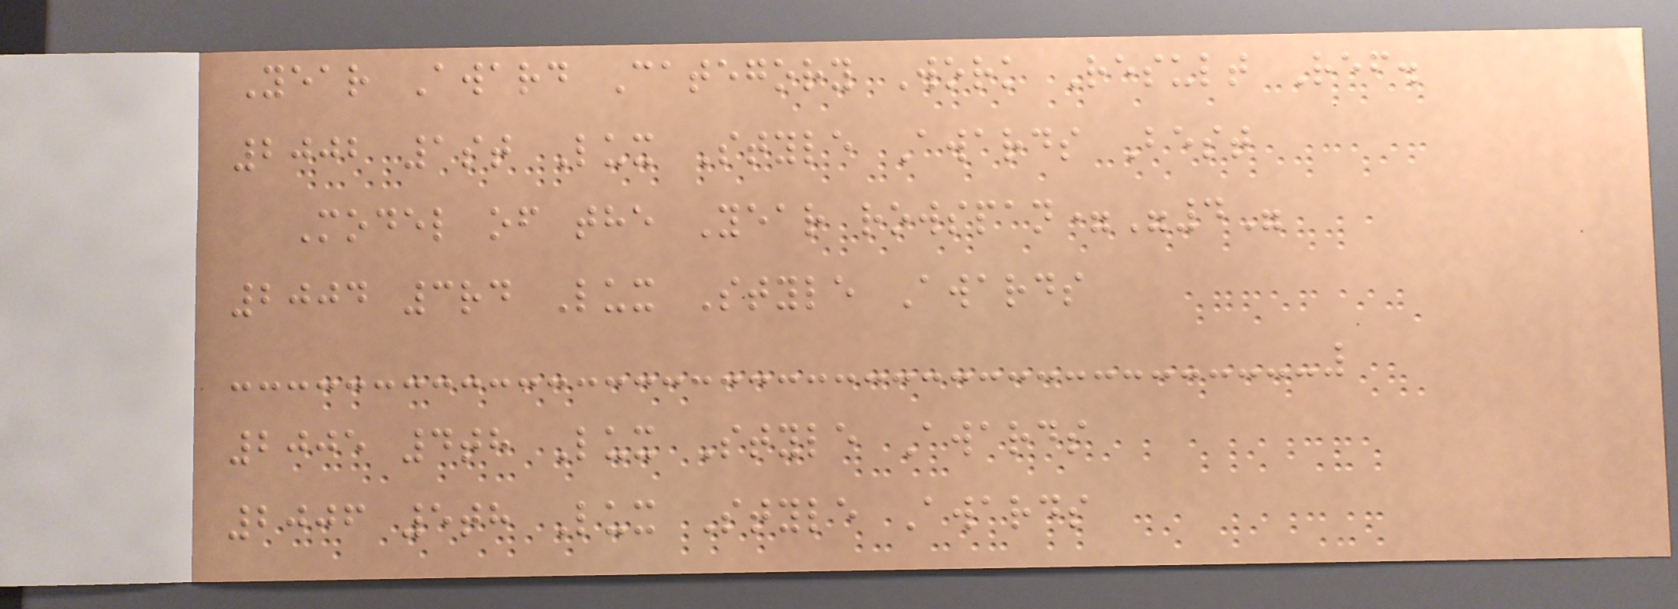Year Award Category Work Result Ref.
2002 1st Lux Style Awards Best
Model of the Year rowspan="4"
2004 3rd Lux Style Awards
2005 4th Lux Style Awards
2006 5th Lux Style Awards
